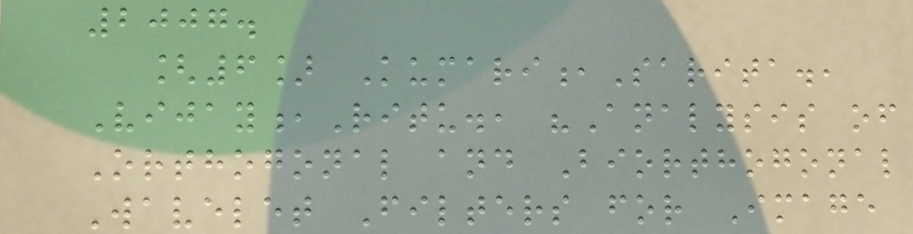2007.
[6] Kumari,Sarita.,
Vijay,Ritu., "Analysis of
Orthogonal and Biorthogonal
Wavelet Filters for Image
